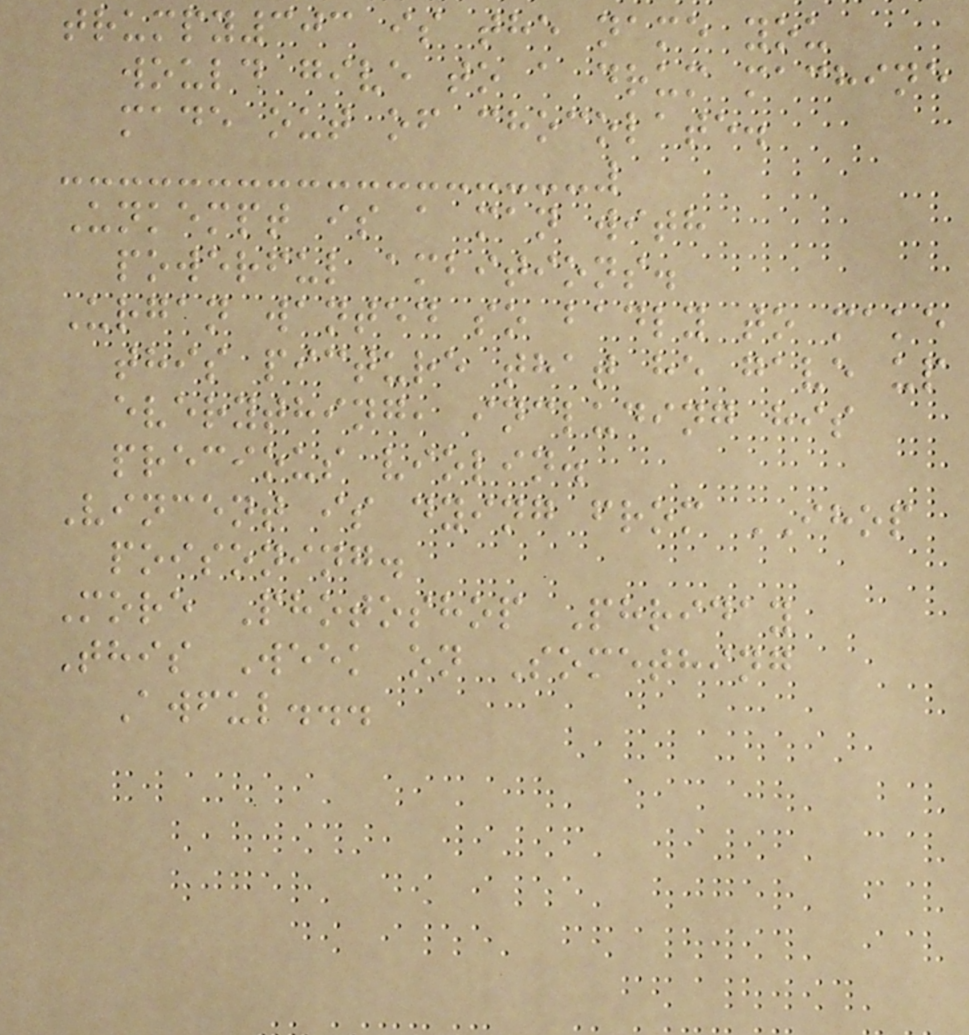trumpy303 is the name you
would give to a drum machine
made out of chocolate.
Unkempt is a man with
powerful ambitions.
Urgan wanted so badly to make
this picture that he gave up
everything, including his
precious violin.
Vincent is dying from IHOP
poisoning.
More Photoshop Phriday
This Week on Something
Awful...
